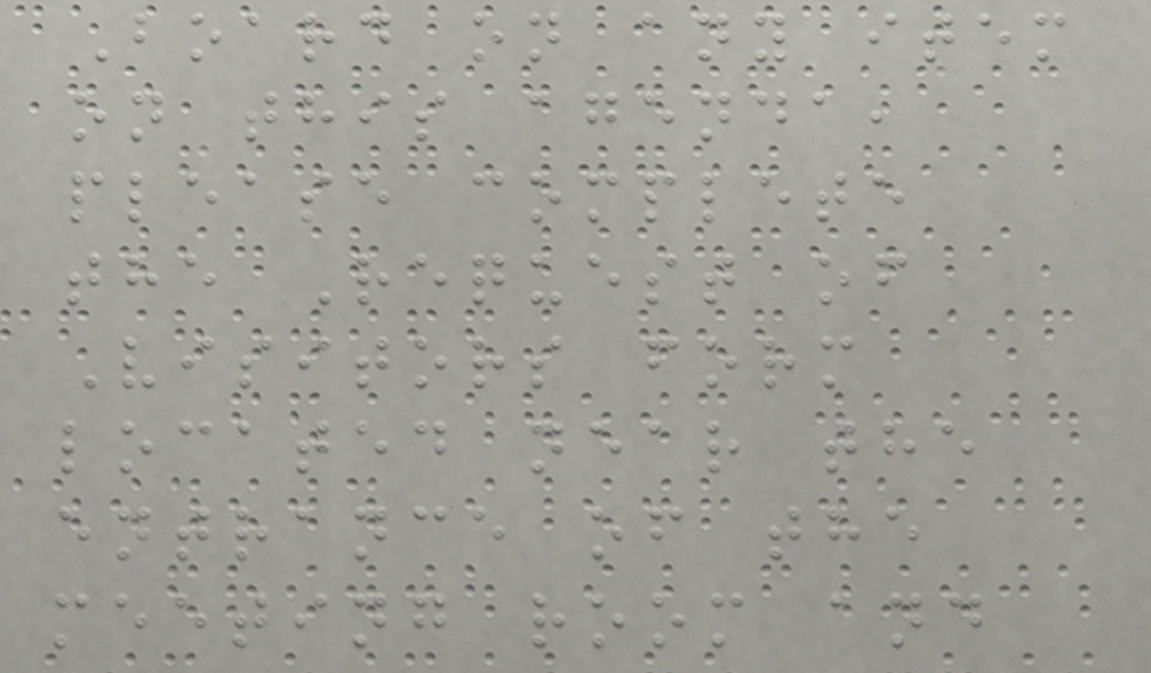Board on any item
on this agenda,
please complete
the Request of
Visitors form
located near the
entrance of the
meeting room and
